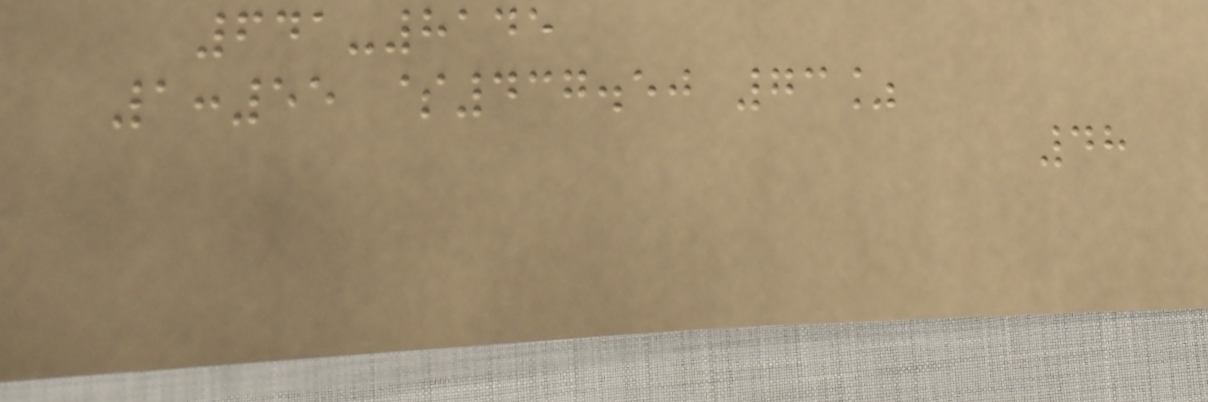641-8145
1:55 $437.50 73%
48
